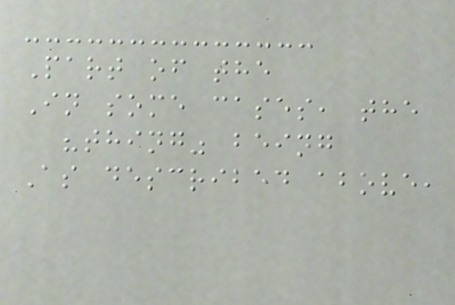Part of the
In some cases, the
"thing" being
As described above,
